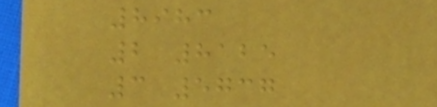8983
2 8125
3 5737
